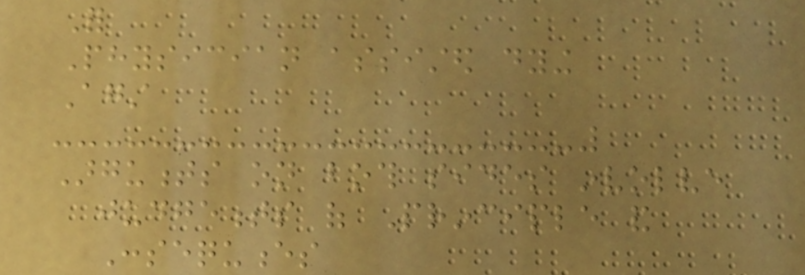For
Physician assisted dying
Against
Arguments on both sides involve
judgements of Principle and
Consequences
